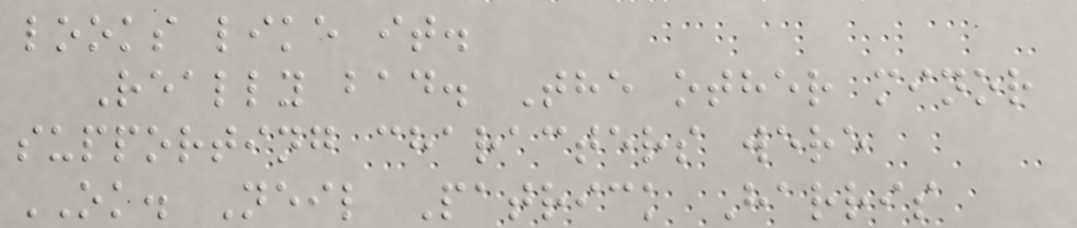looks like it.
Really bad. The other minor
supporting characters were
OK. Neil Patrick Harris
